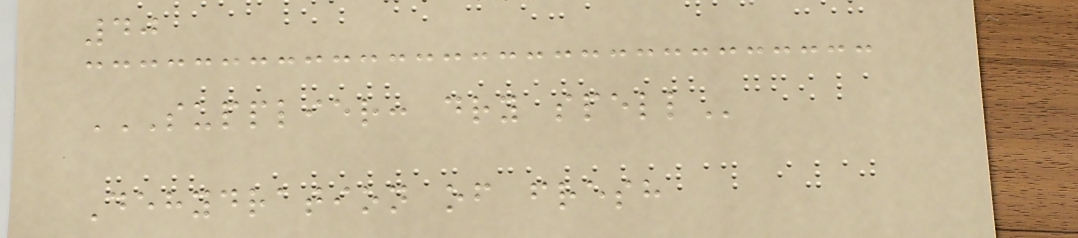40
SUPPLIER: DRY SPELL
Dehydration of fresh
